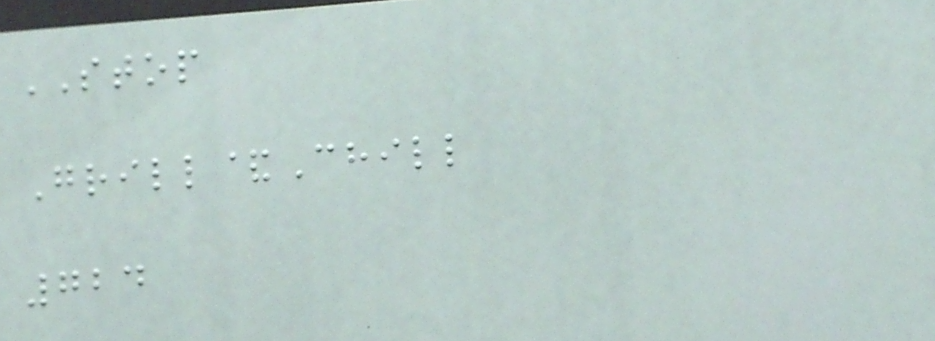STOP
Grill&Chill
724
